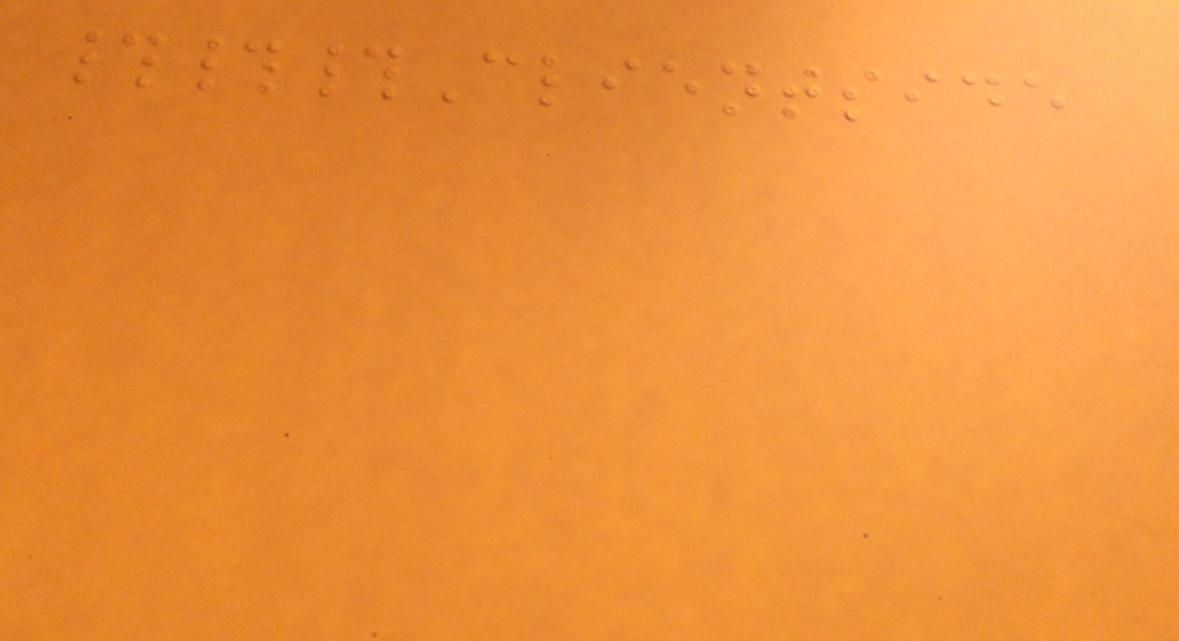###Clientside
